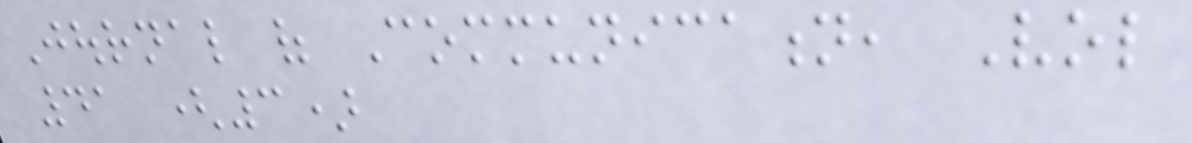Journal of Communication, Vol
41 (3)
